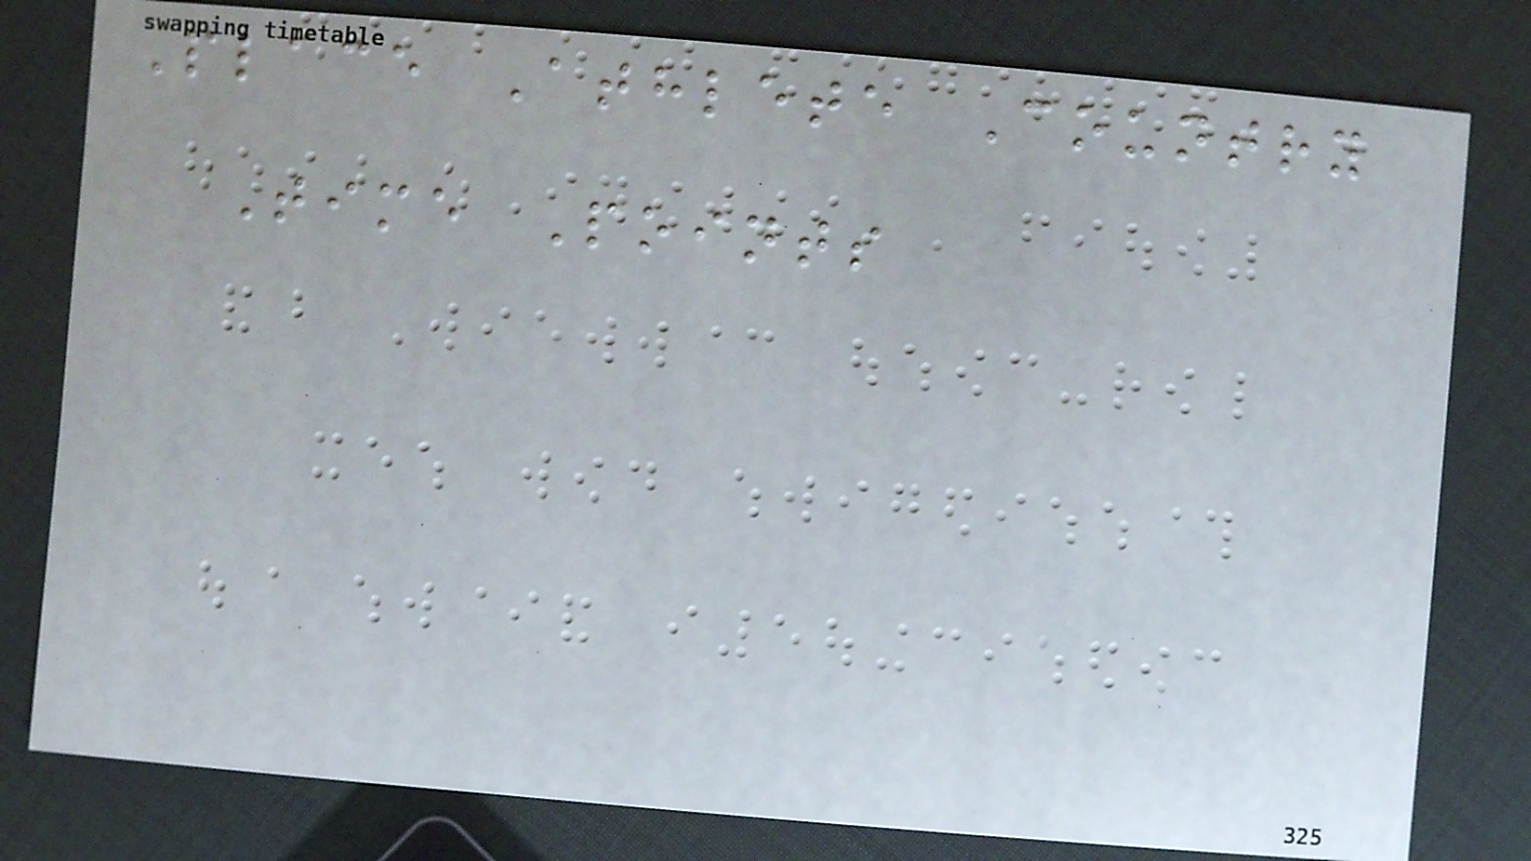Place Athlete Country
Time Points
